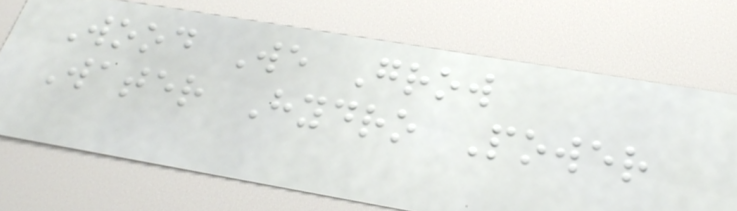Wood We Grow
Water Hydro Power
